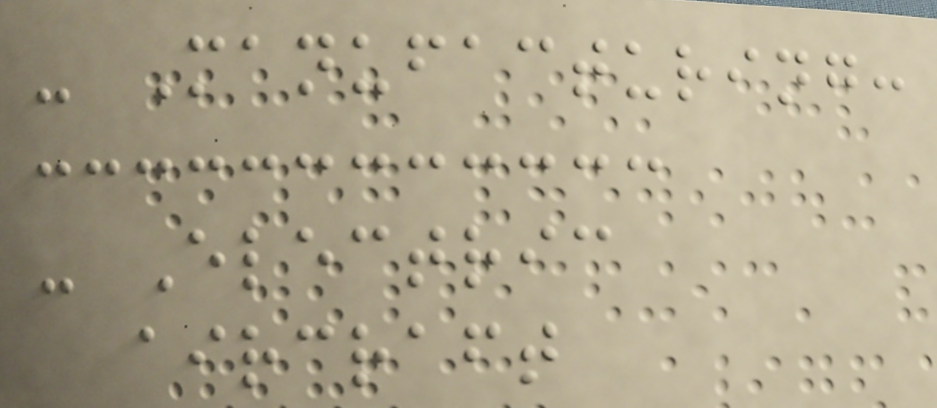- Manufacturing:
- Electric
aircraft
